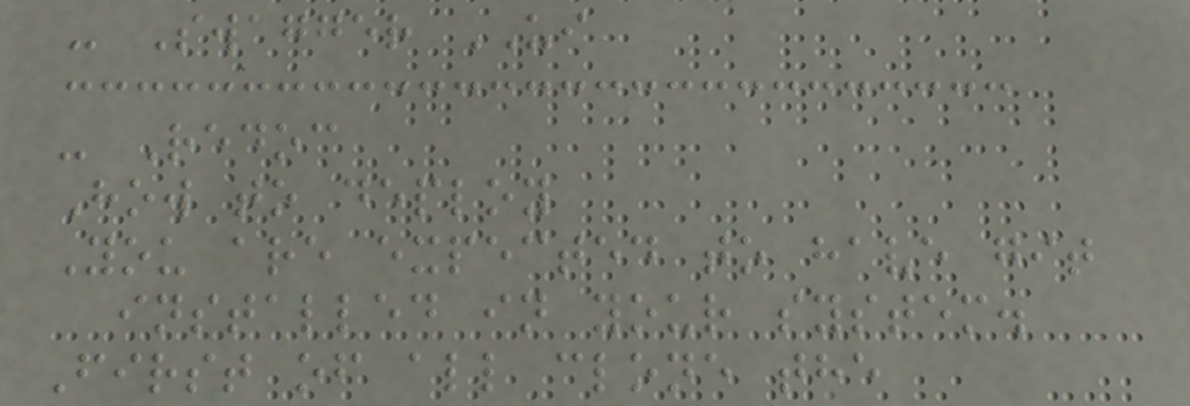- Swagger UI
- Redoc
How to deploy
You are expected to have git
installed in your system.
First of all clone the
